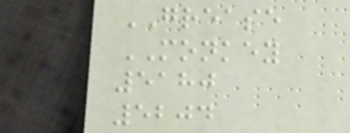GREASE
MONKEY
5180
5204
